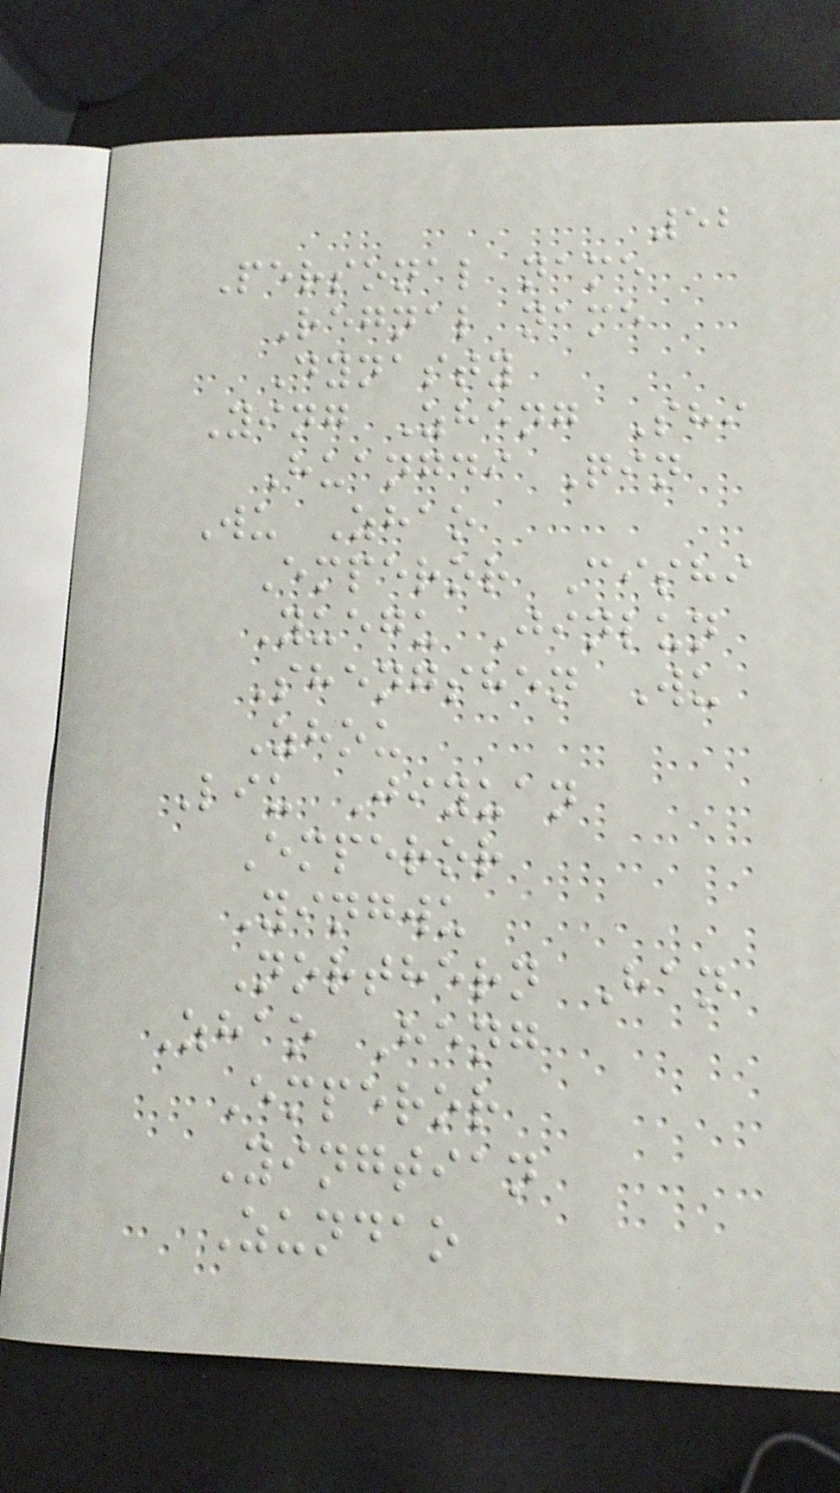52
Personal name
Regnal name
Dynasty
Ying Zheng Shi
Huangdi Qin
Wu Zhao
Emperor Cishi
Yuegu Jinlun
Shengshen Wu
Zhou
Liu Jiyuan
Emperor
Yingwu
Northern Han
Zhao Heng
Emperor
Yingtian
Zundao
